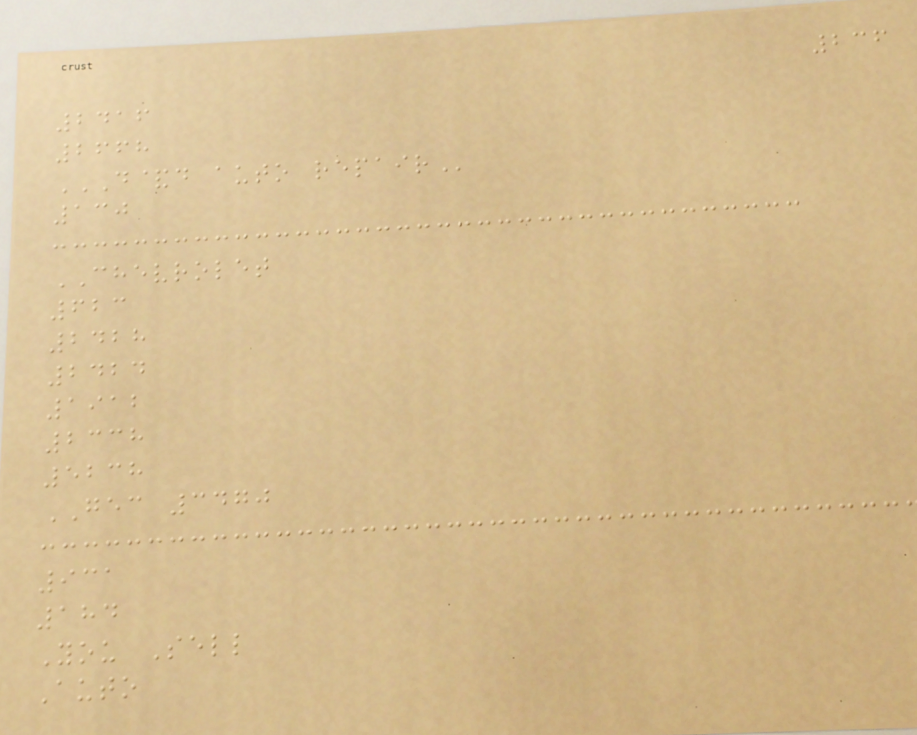236
2416
2668
D&D AUTO REPAIR
130
CHEVROLET
623
2428
2424
1912
2338
5238
GEC 3470
931
184
You Sell
Auto
